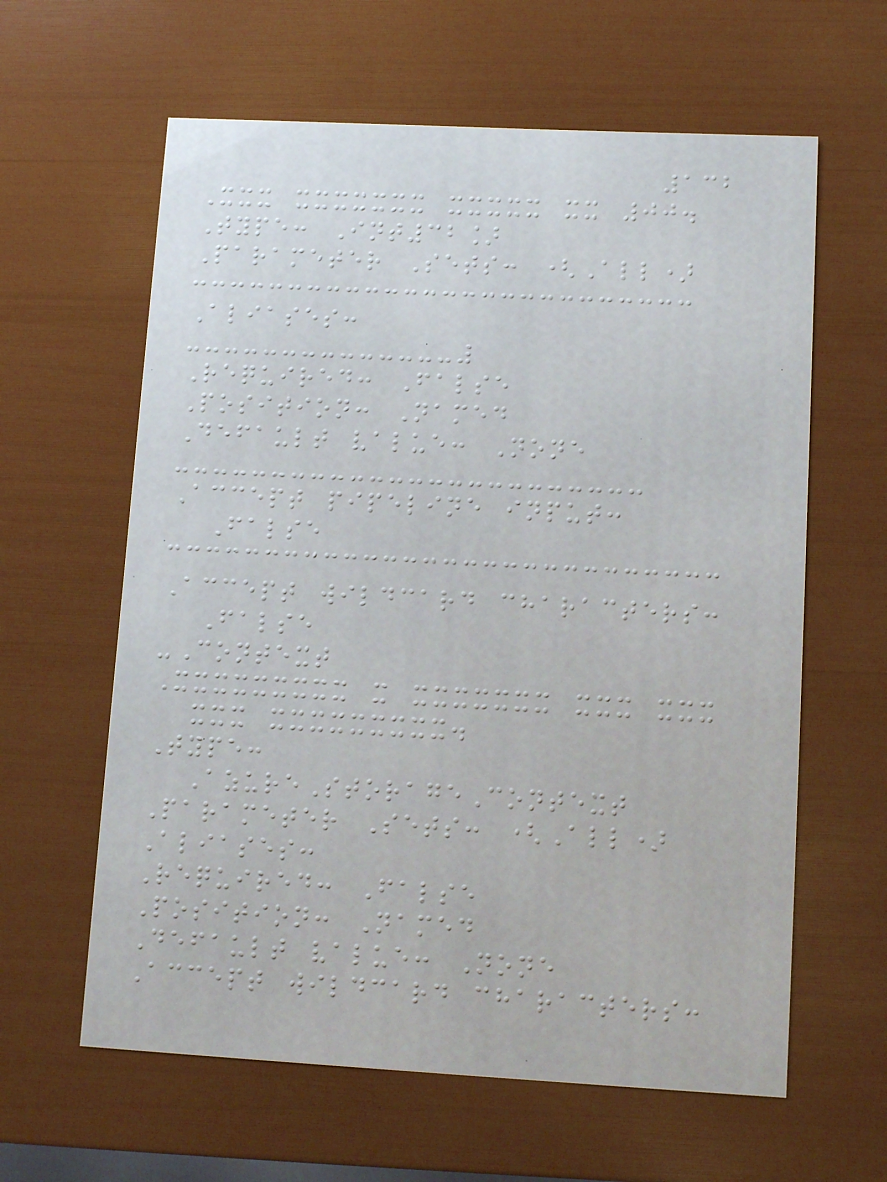132
Xxx xxxxxxx xxxxx xx 00.
Type: Int32]
Parameter Sets: (All)
Aliases:
Required: False
Position: Named
Default value: None
Accept pipeline input:
False
Accept wildcard characters:
False
-Context
Xxxxxxxxx x xxxxxxx xxx xxx
xxx xxxxxxxxx.
Type:
AzureStorageContext
Parameter Sets: (All)
Aliases:
Required: False
Position: Named
Default value: None
Accept wildcard characters:
